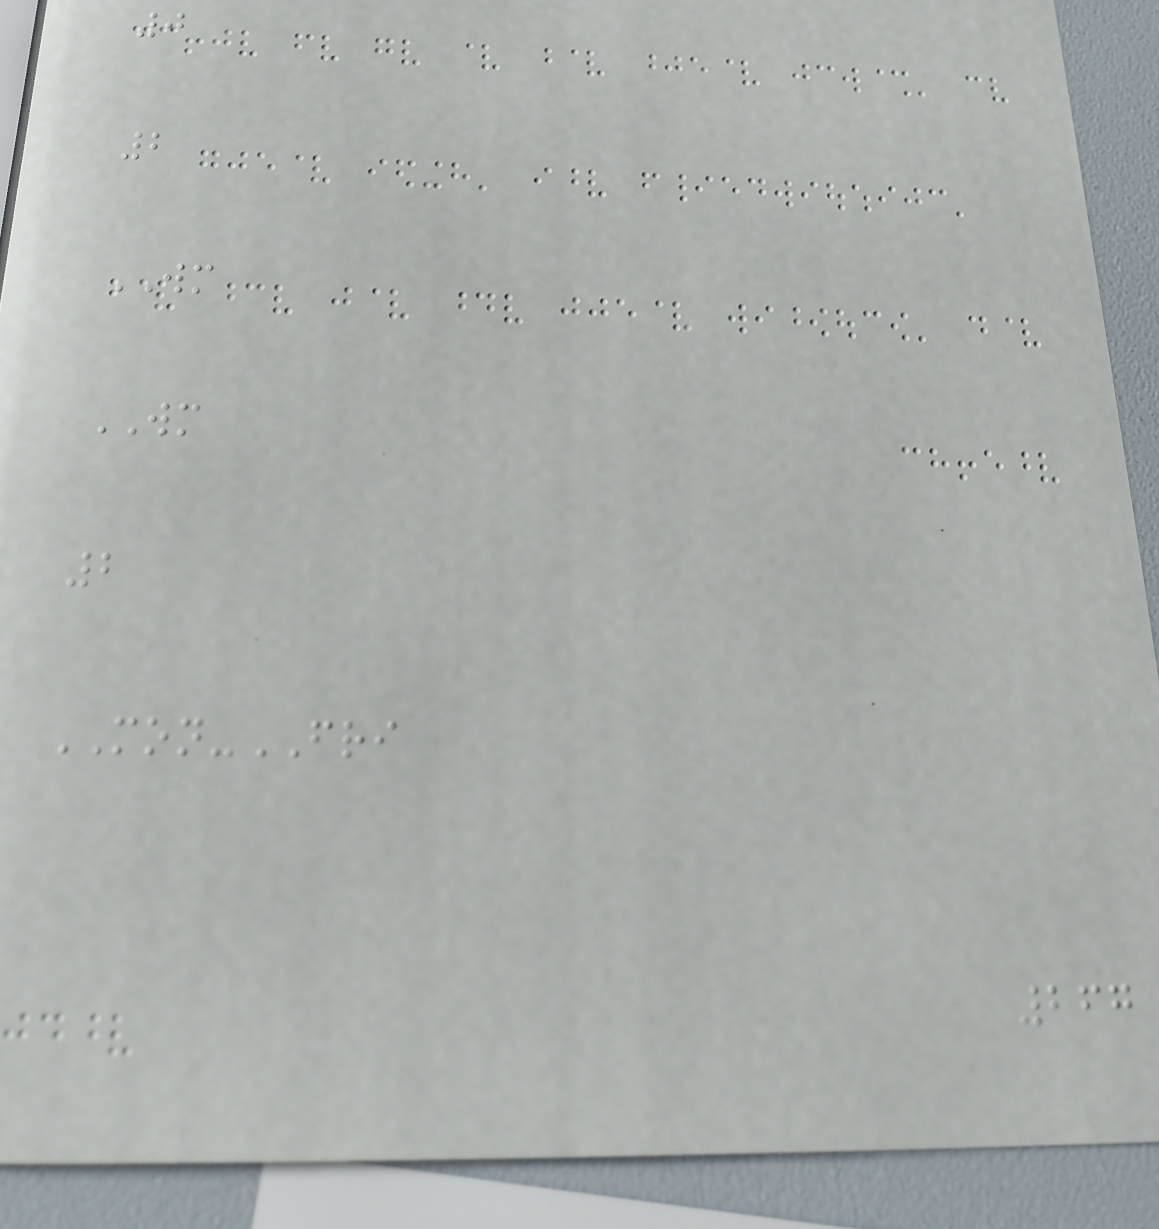0
2
WM
WM
2
MON-FRI
267
